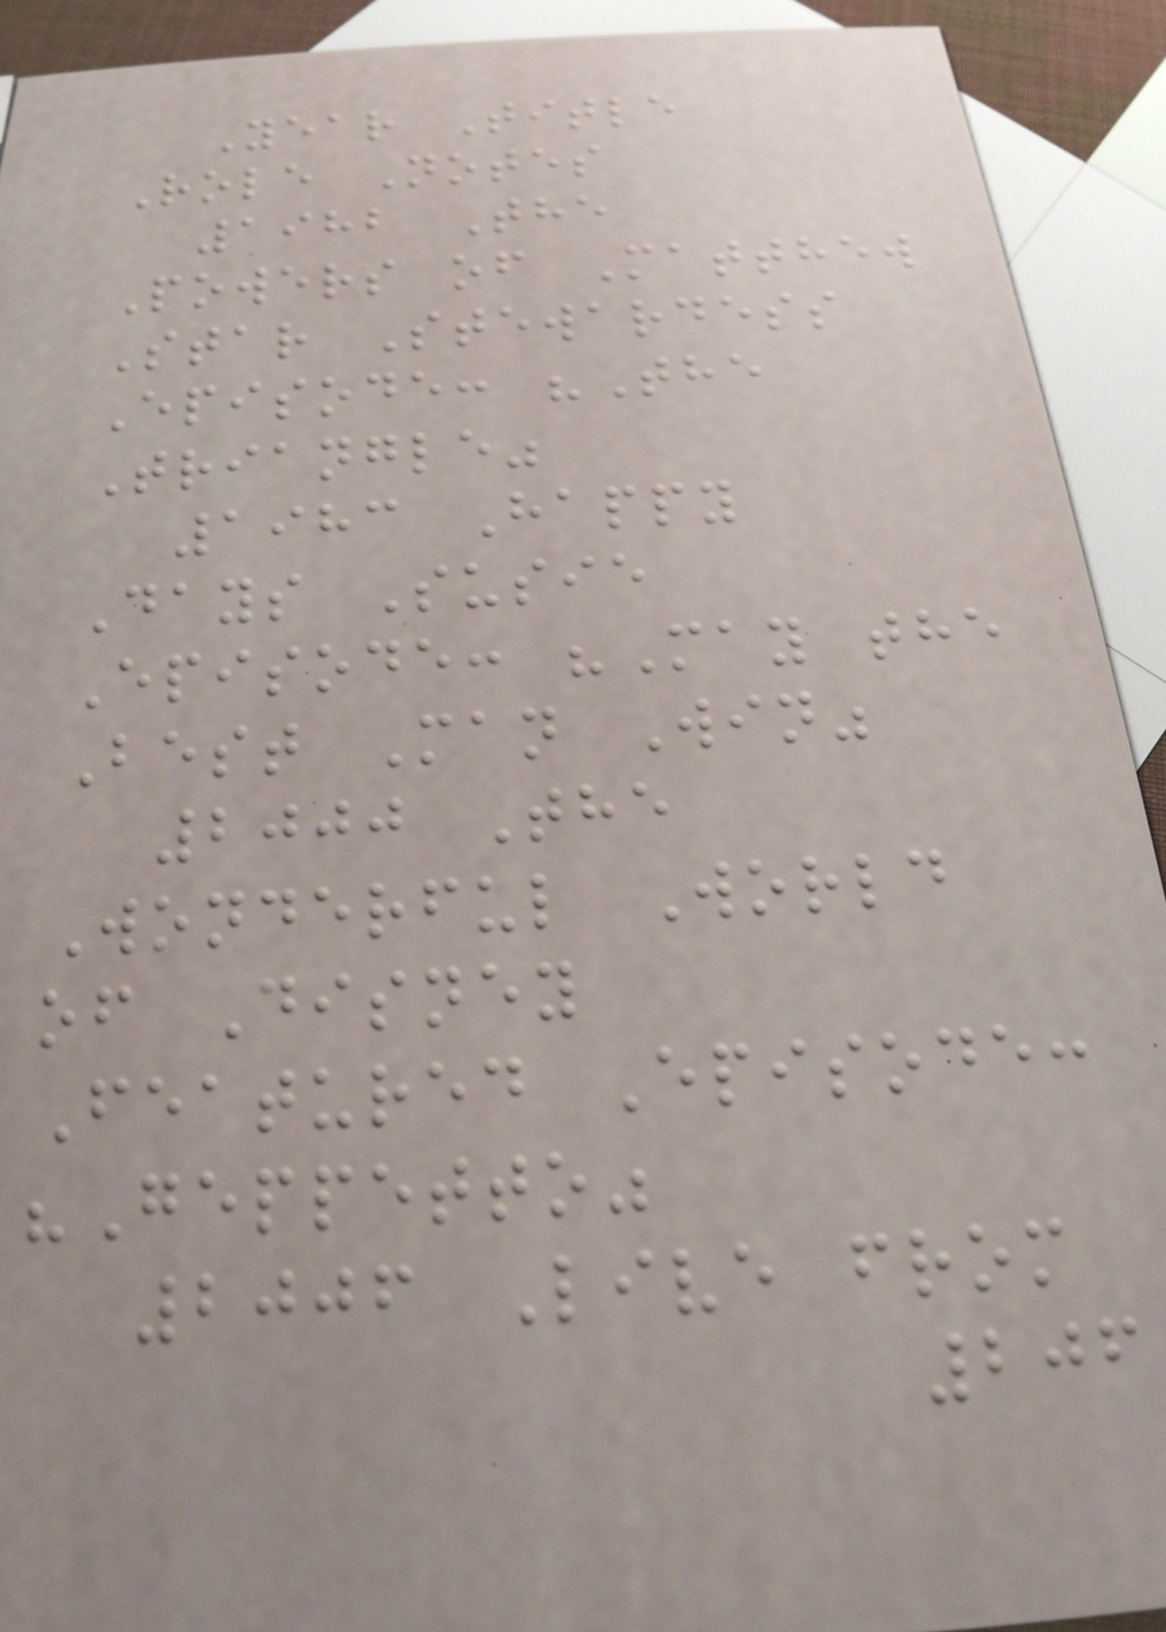Year Title
Role Notes
1982 The
Powers of Matthew
Star Stewardess
Episode: "The
Triangle"
1983 Happy
Days Susie
Episode: "May the
Best Man Win"
2000 The
Wonderful World
of Disney
Featured Episode:
"Geppetto"
2006 Live from
206
